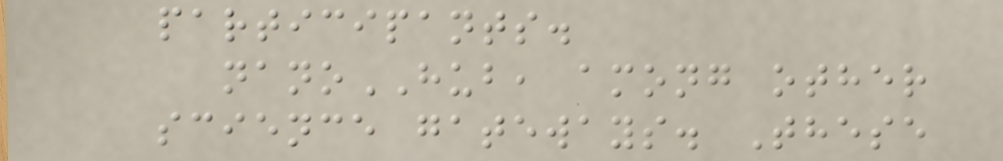participants.
nanoHUB, among other
science gateways. These
